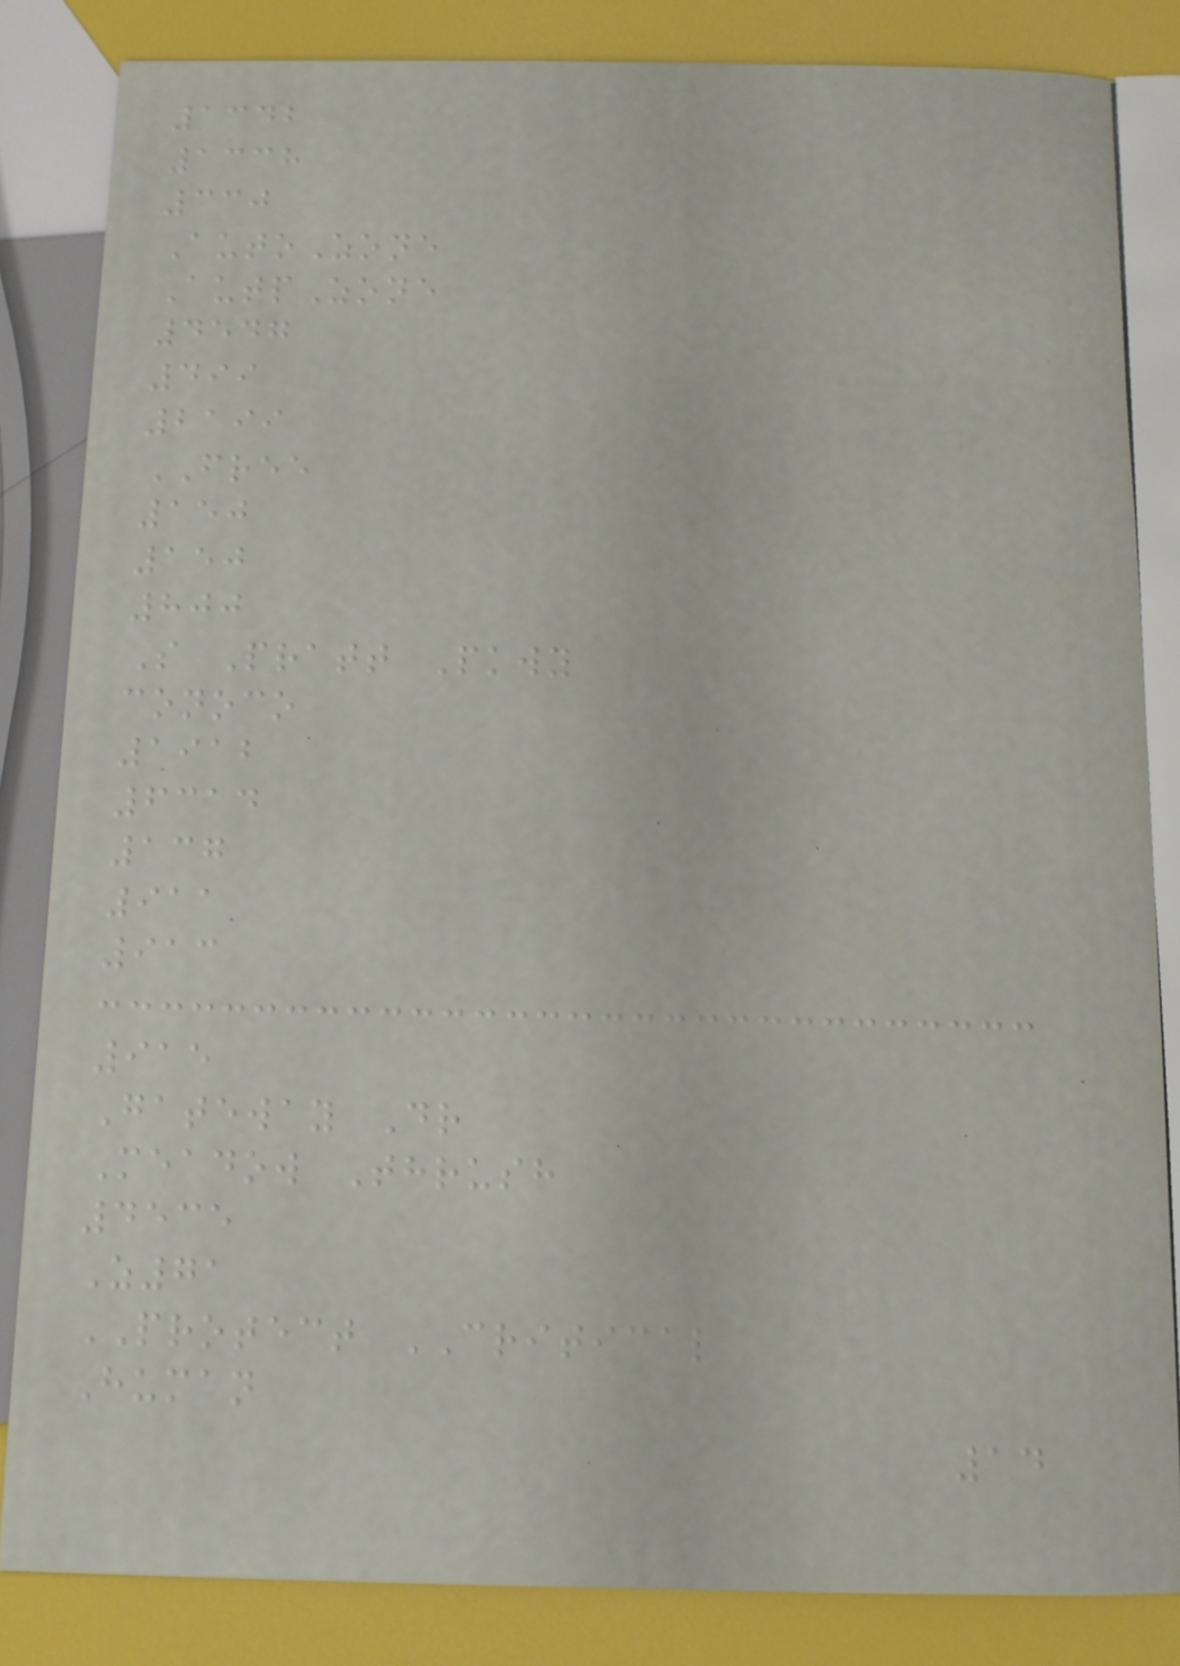1342
1338
330
AutoZone
AutpZone
4547
499
2199
FREE
150
150
800
S Pratt Pkwy
conoco
1912
6314
137
911
913
915
Gateway Dr
Meadow Thrush
4535
Z71
PROTECT CRITICAL
Human
14
